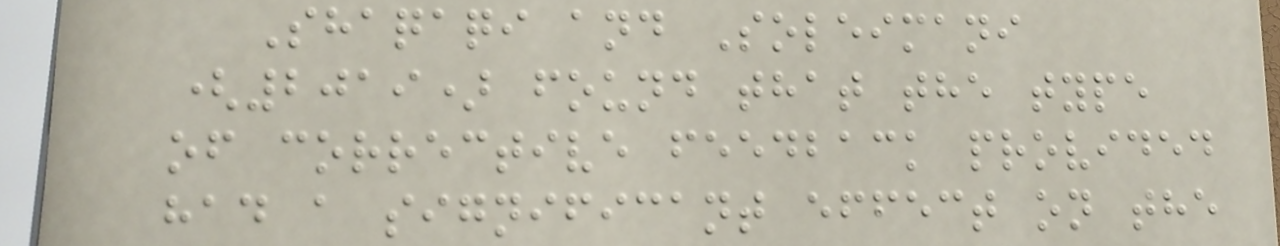Shaqaqi and Soleimani
(2019) found that the type
of corrective feedback provided
had a significant effect on the
